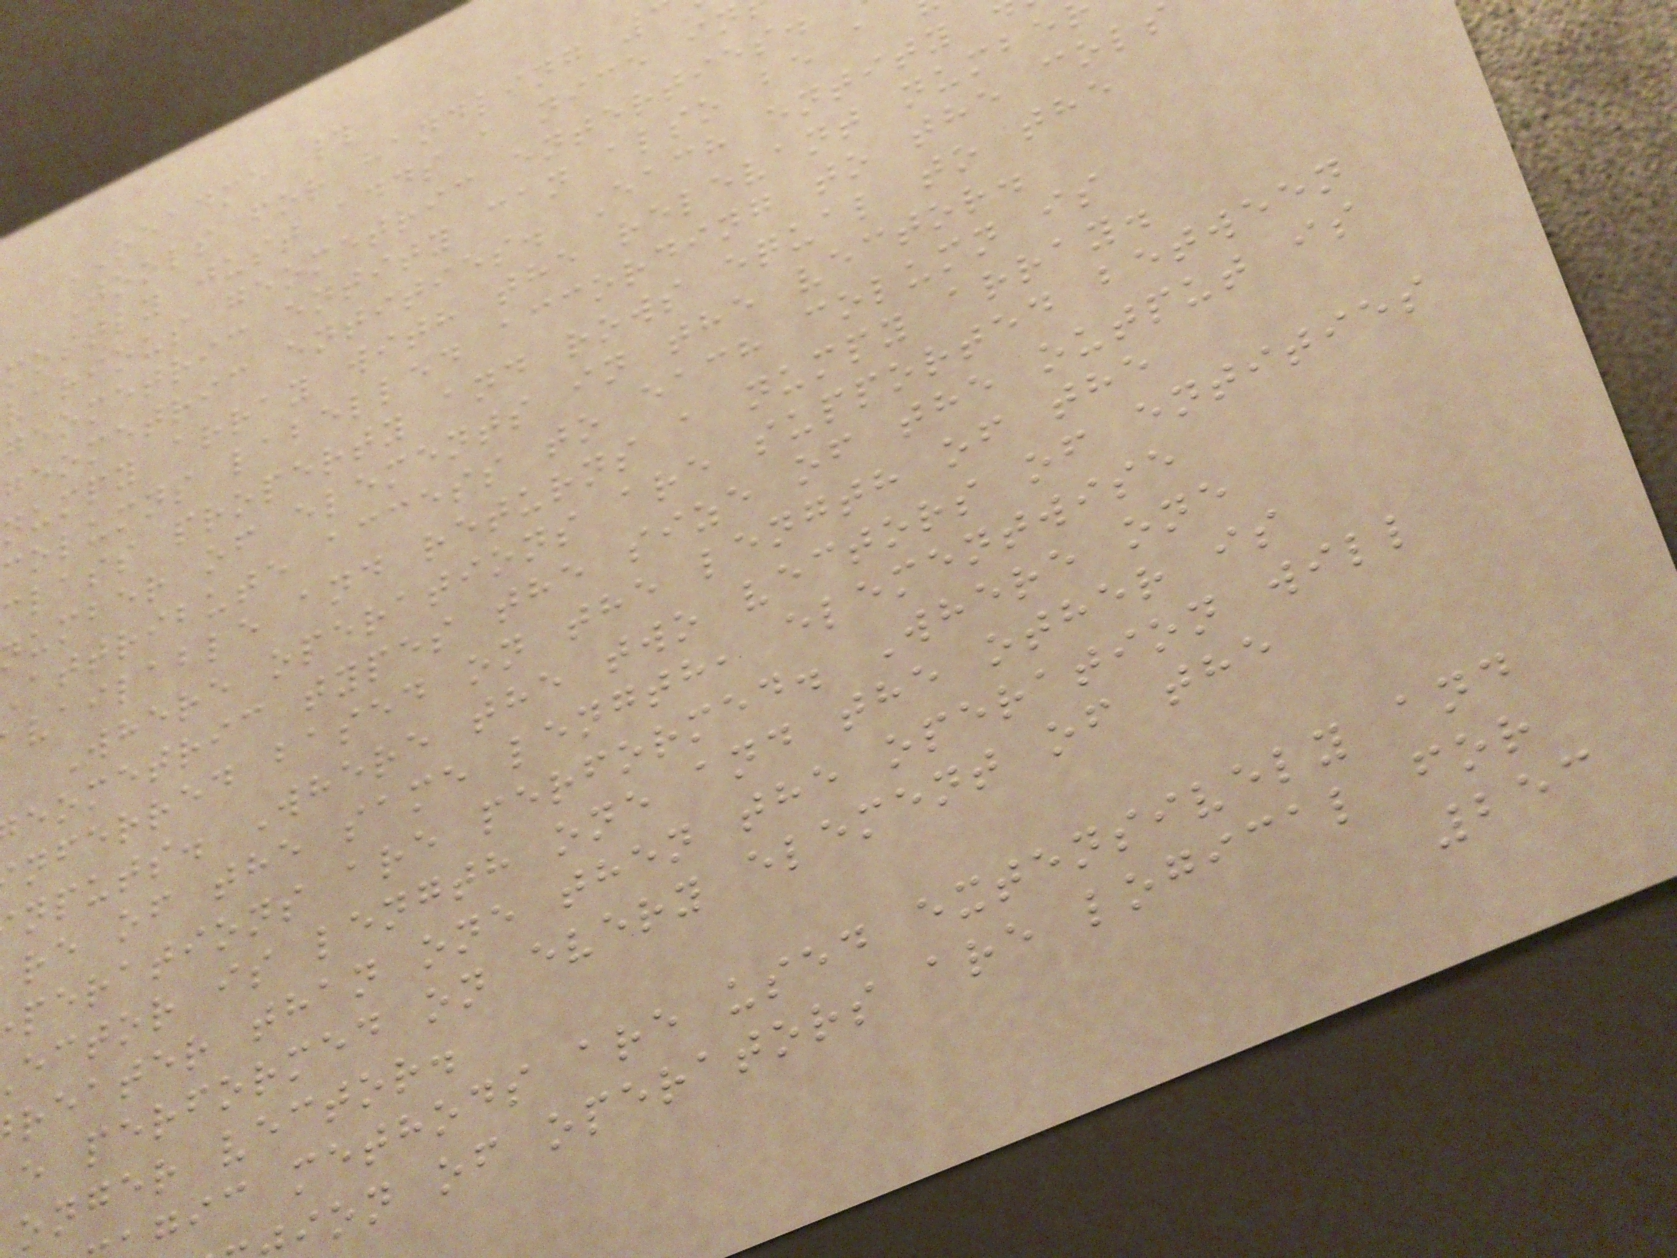README #
Tools for handling
mostly just adds a nice in
various geometric enterties.
geometric entity can also be a
geometric entities. Each entity
numpy array with the relevant numbe
columns labelled according to the cols
class property and rows equal to the
umber of elements in the vector.
attribute access to each column is
vailable and returns a numpy array.
Where operations are supported between
eometric types the size of the output is
nferred based on the length of the
nputs. Where the two vectors of entities
re of the same length, elementwise
perations are performed. Where one
ector is length one and the other is
reater than one then the operation will
e performed on every element of the
onger vector.
gic methods are used extensively and
ion of operators are logical for
253
